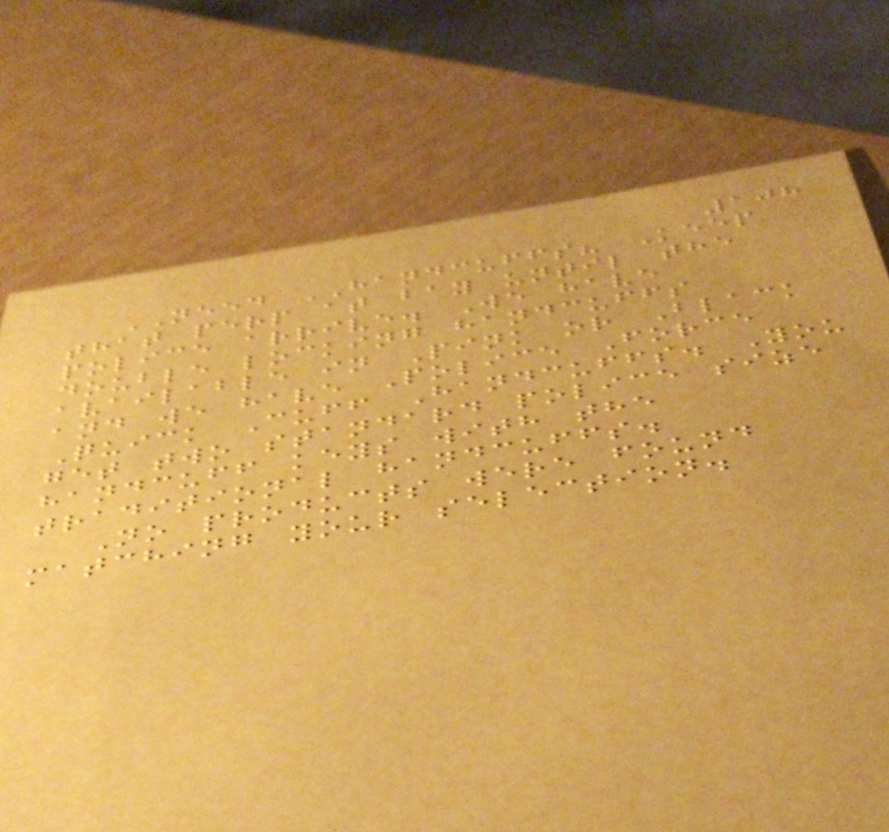108
NEED HANDCUFFS? Keep
that perp at bay until the
police arrive. We have
double locking handcuffs
available in Pink or Black
and we have Police Force
Quick Cuff Handcuffs. You
get two standard police size
handcuff keys with the
traditional handcuffs.
No products were found
matching your selection.
